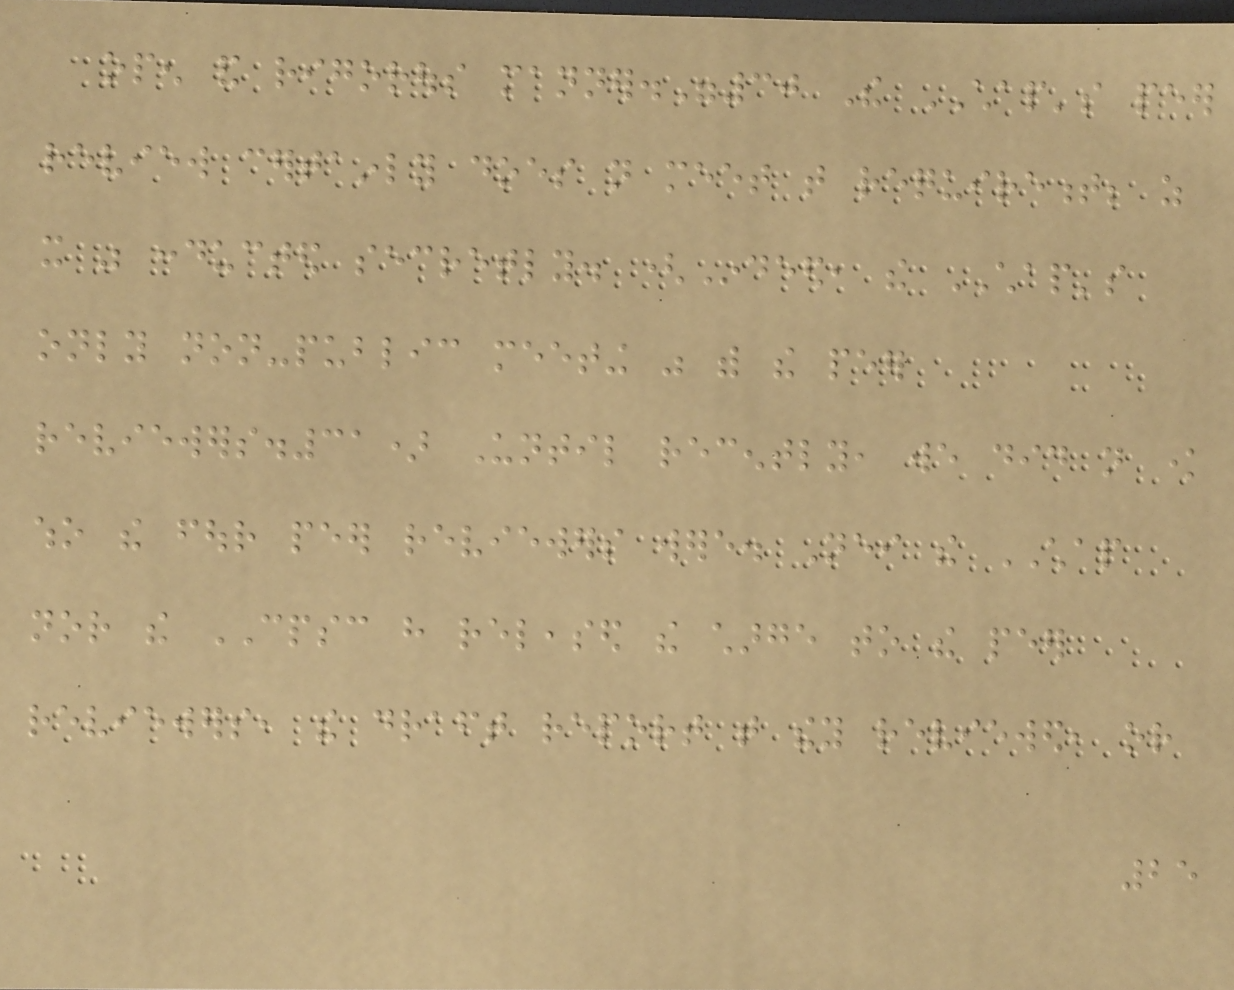open and rigorous manner."30 The CHAP's peer
review certainly does not meet that requirement; as
it was conducted secretly. (Indeed, the CHAP's
only non-public meeting was with the peer
reviewers.31) Until recently, we did not know
who the four peer reviewers were. Neither the CHAP
nor the CPSC have released the charge to the peer
reviewers, the draft report that they reviewed, or
25
